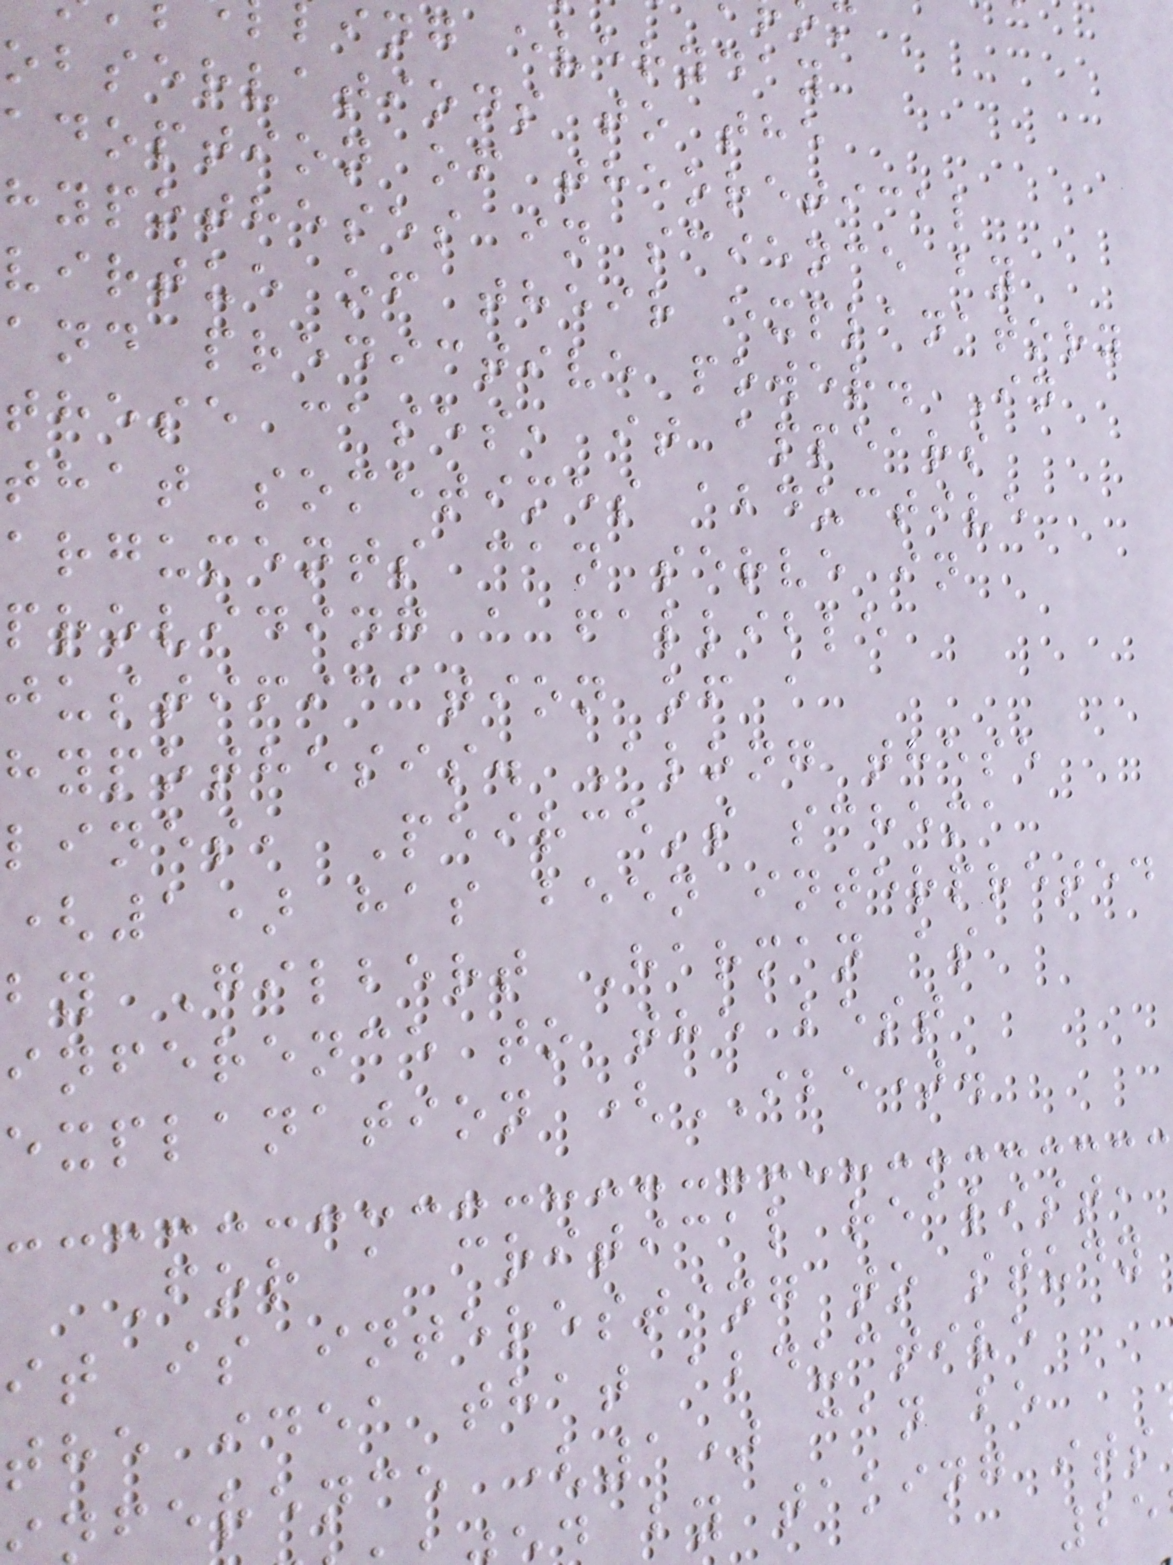ing everyday
observations to the
adoption of theoretical
hypotheses in science by
virtue of their explanatory
and predictive power. In
these cases, it appears
that sometimes abductive
arguments can serve in
providing a fallible
justification of a
hypothesis. Along these
lines, Peirce's schema
(1) has been interpreted
by Gilbert Harman as
inference to the best
explanation (IBE).
For a critical realist,
it is interesting to study
the idea that abductive
ference (1) can be
by taking its
